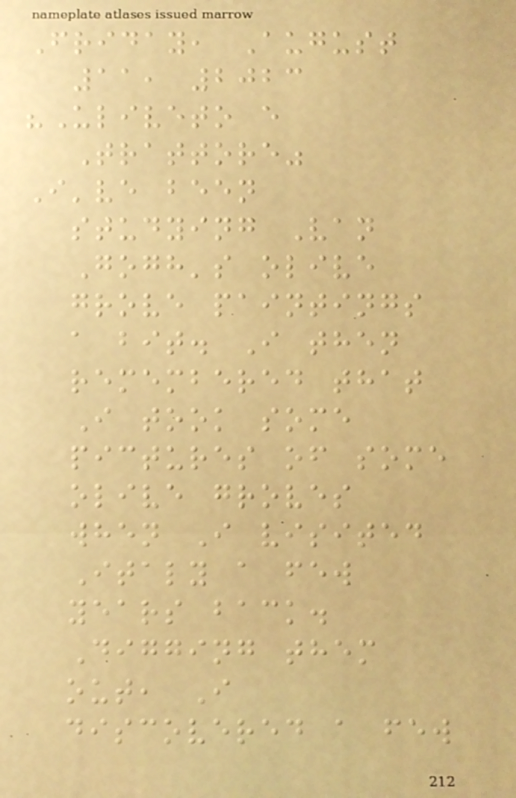Friday, August
11, 2023
"Uliveto e
Trattore"
I've been
studying Van
Gogh's olive
grove paintings
a bit. I then
remembered that
I took some
pictures of some
olive groves
when I visited
Italy a few
years back.
Digging them
out, I
discovered a few
